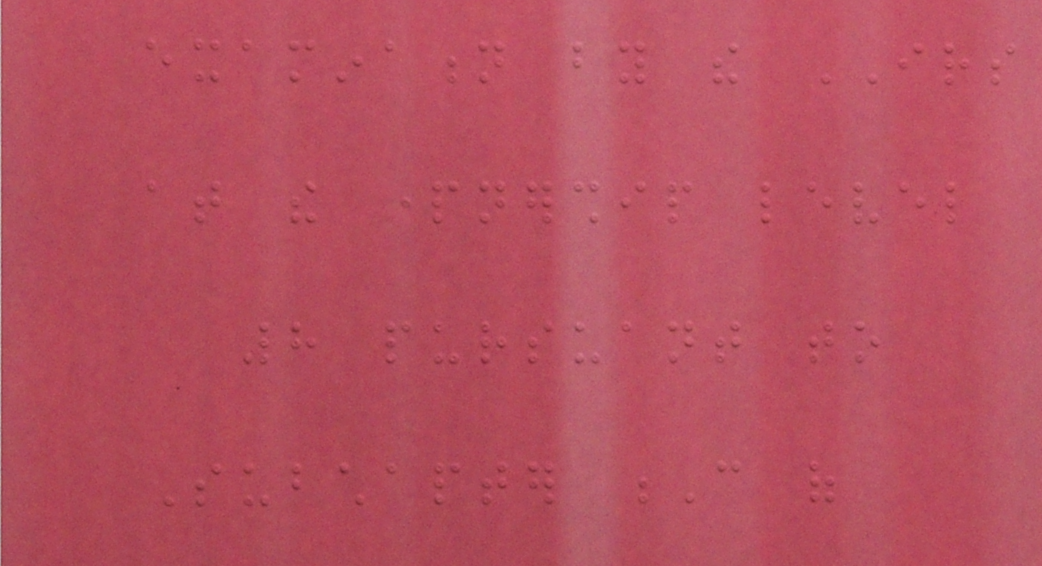examination by the IRS
at the partnership level
8 pursuant to
Subchapter C of
